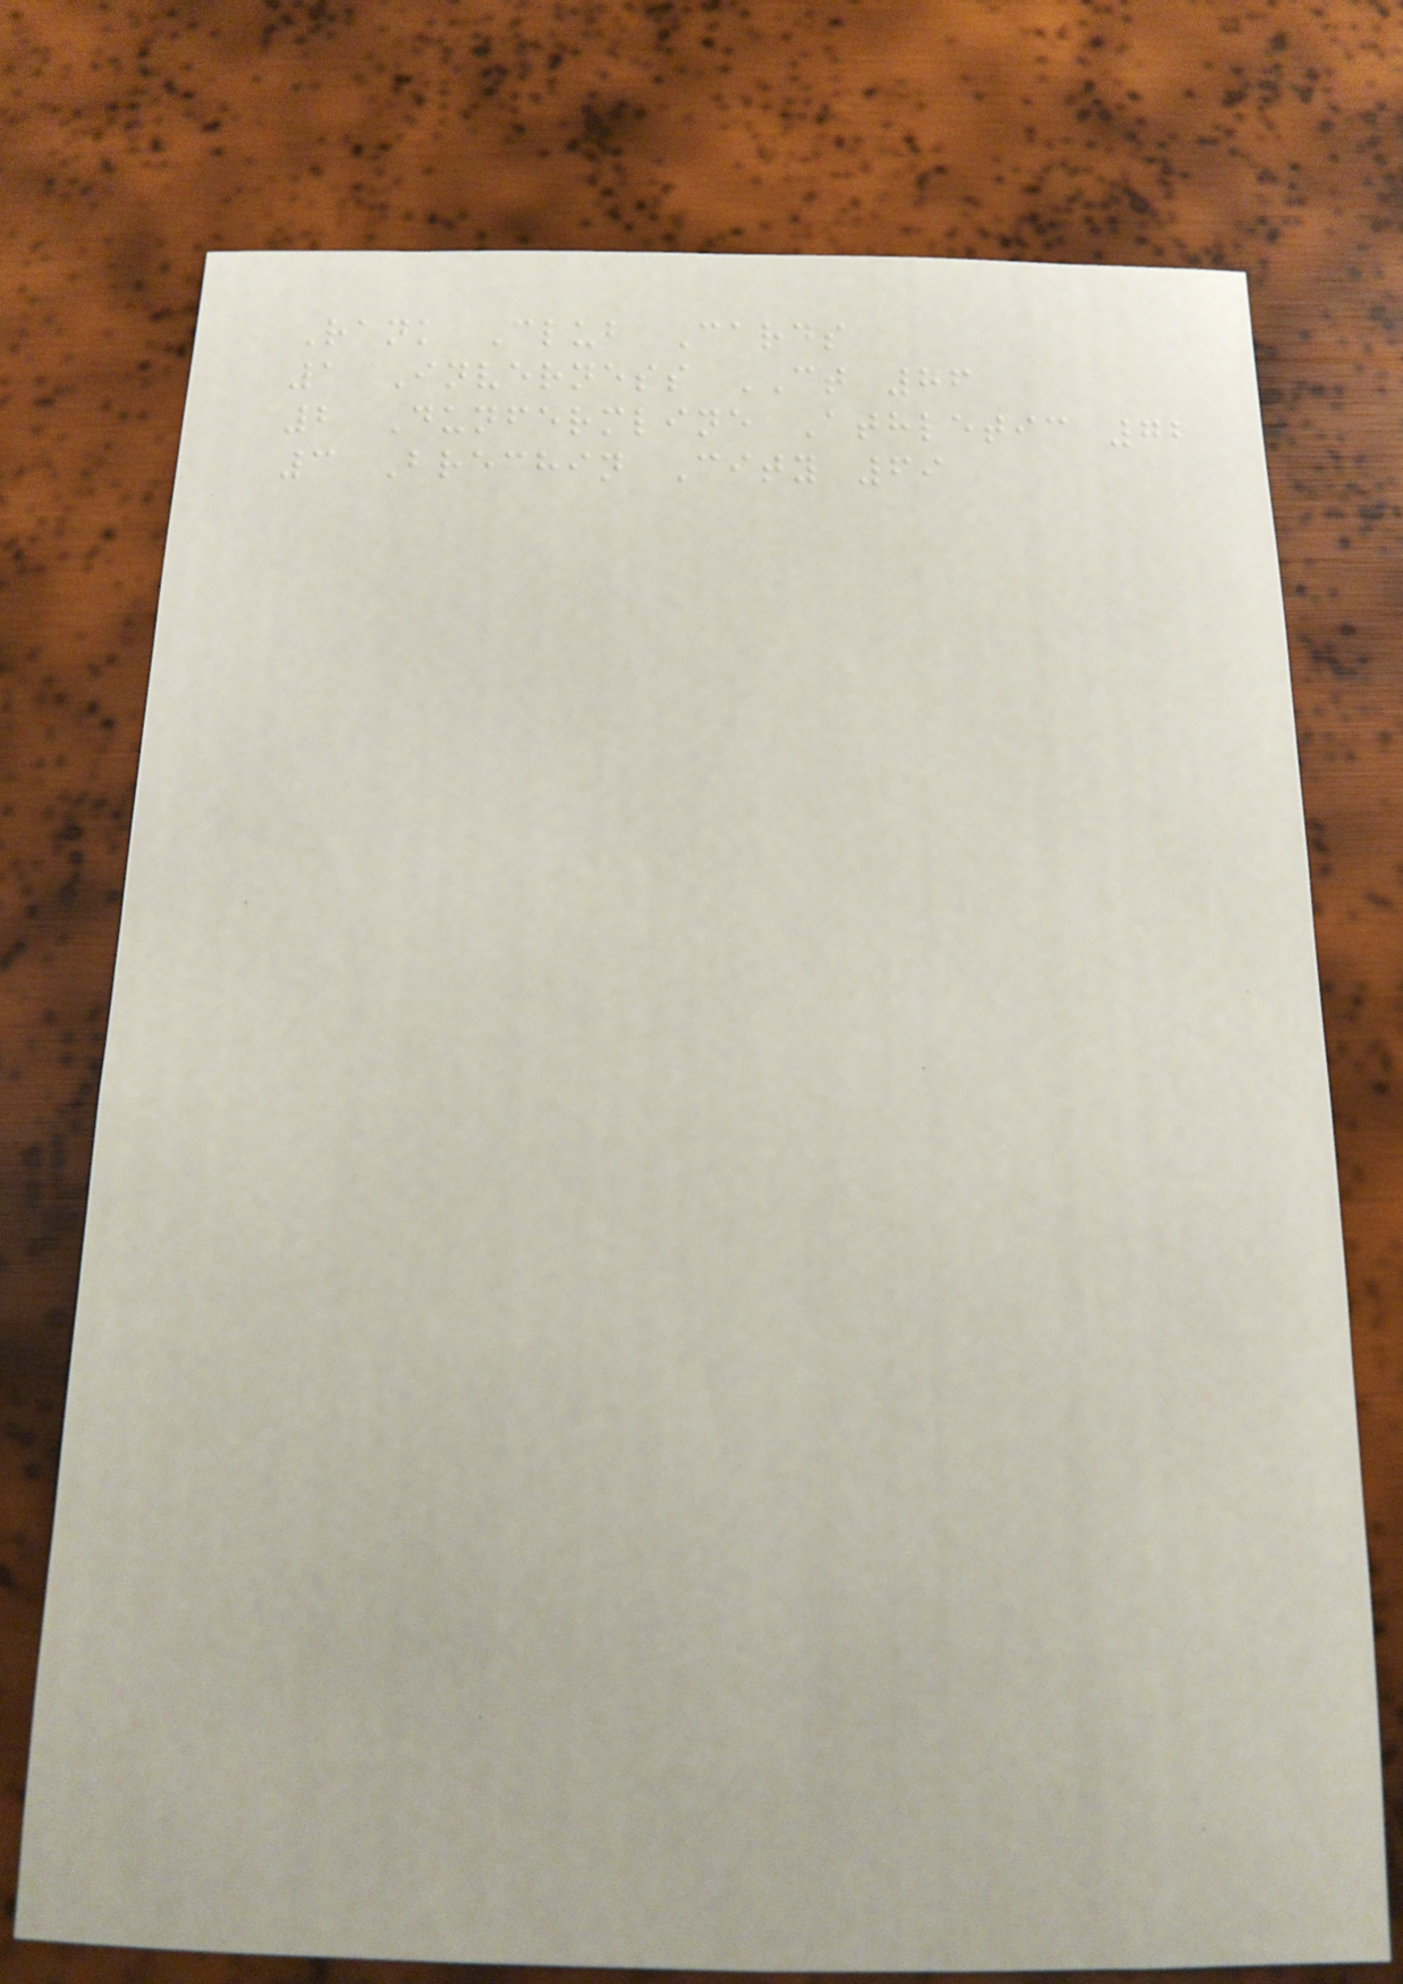Rank Club Cards
1 Inverness CT 76
2 Dunfermline Athletic 72
3 Brechin City 69
